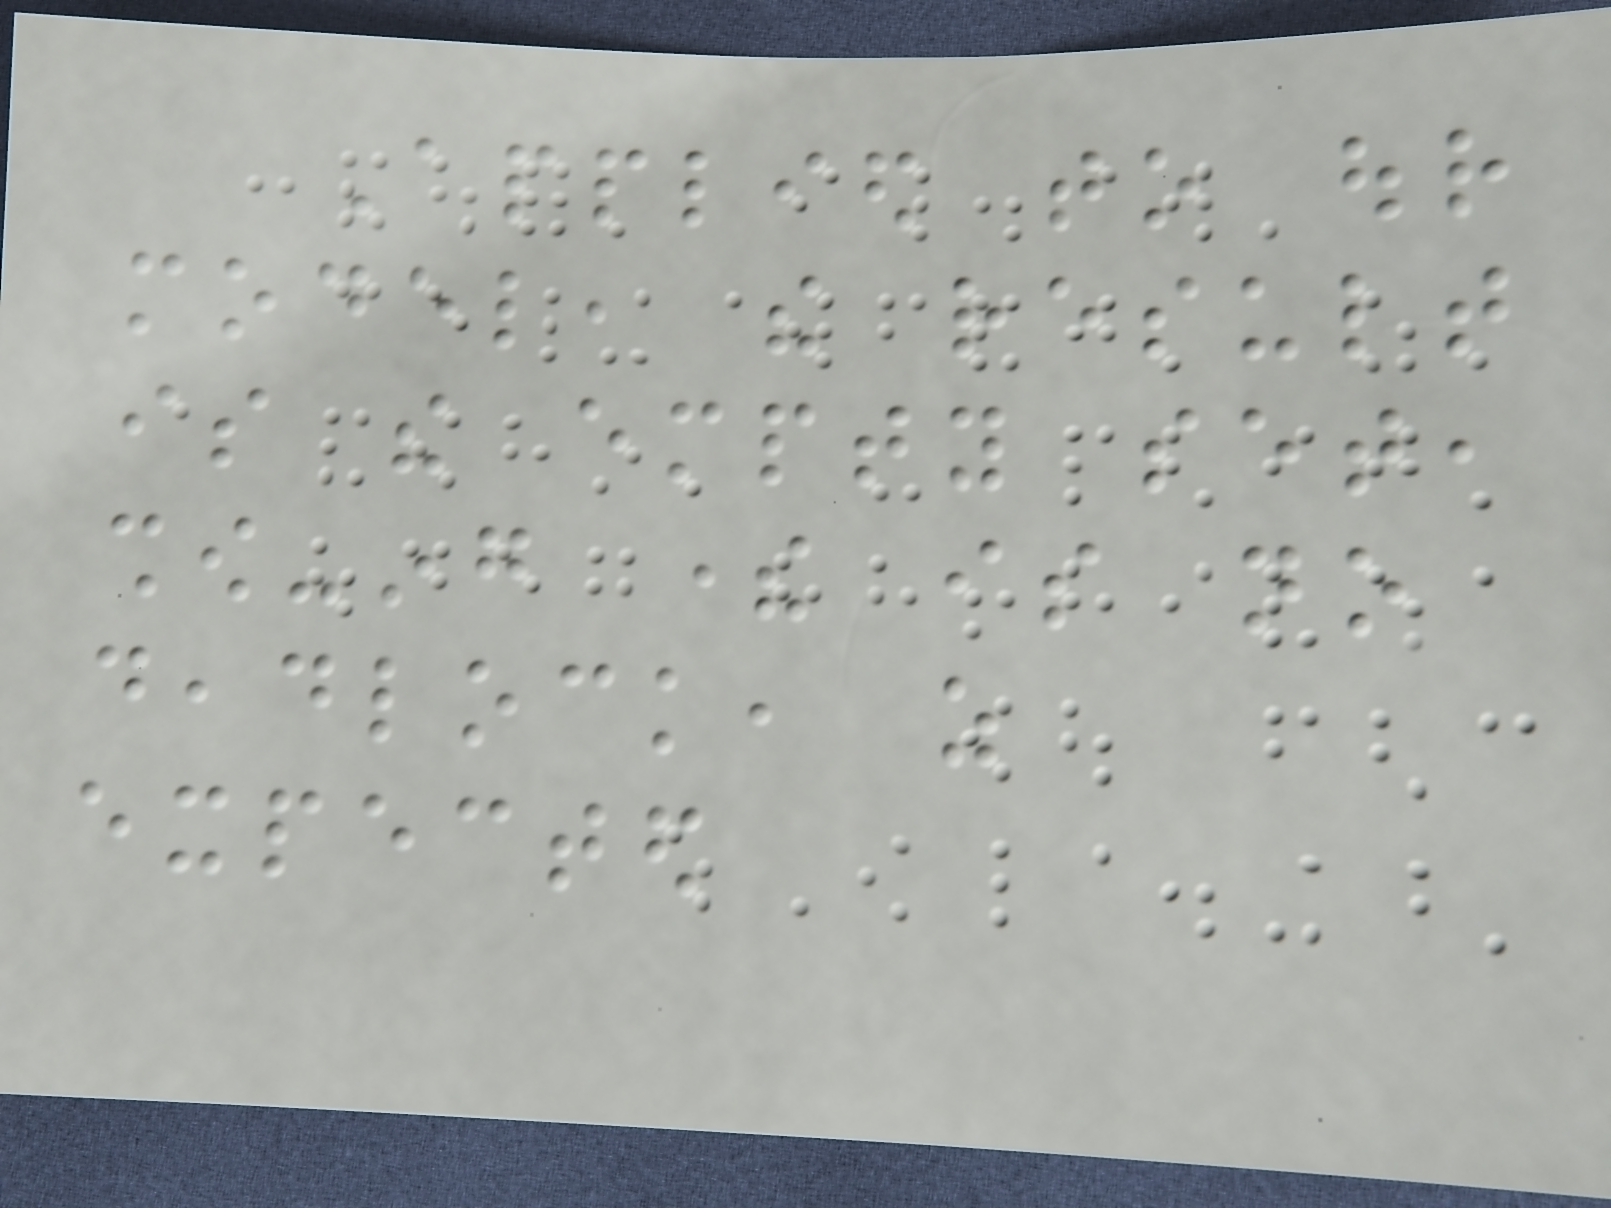Applied to our
model, the result
is the empty set,
show-ing there is no
deadlock, as
expected
